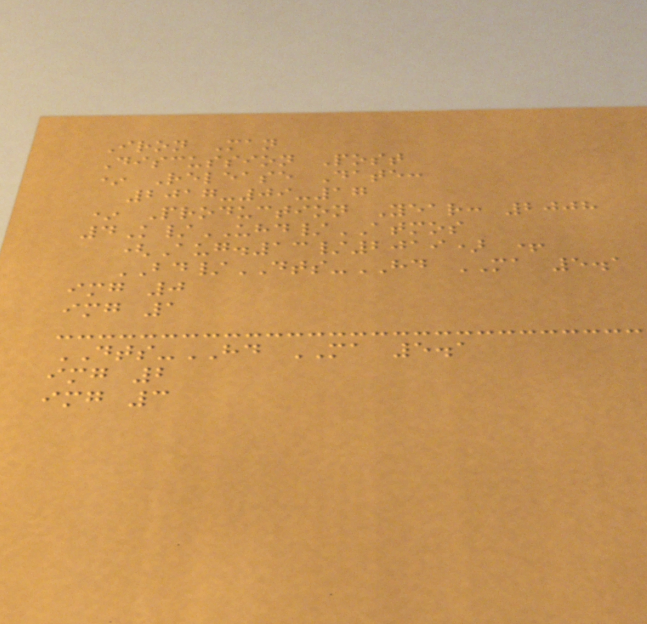Iron Man
Discussion Post
* Release Date:
2017-09-17
* Production Year: 2008
4K/UHD/ATMOS
(Aug.13/2019) +
BD/DTS-HD MA 5.1
img 0
img 1
DTS-HD MA 5.1
img 2
img 3
